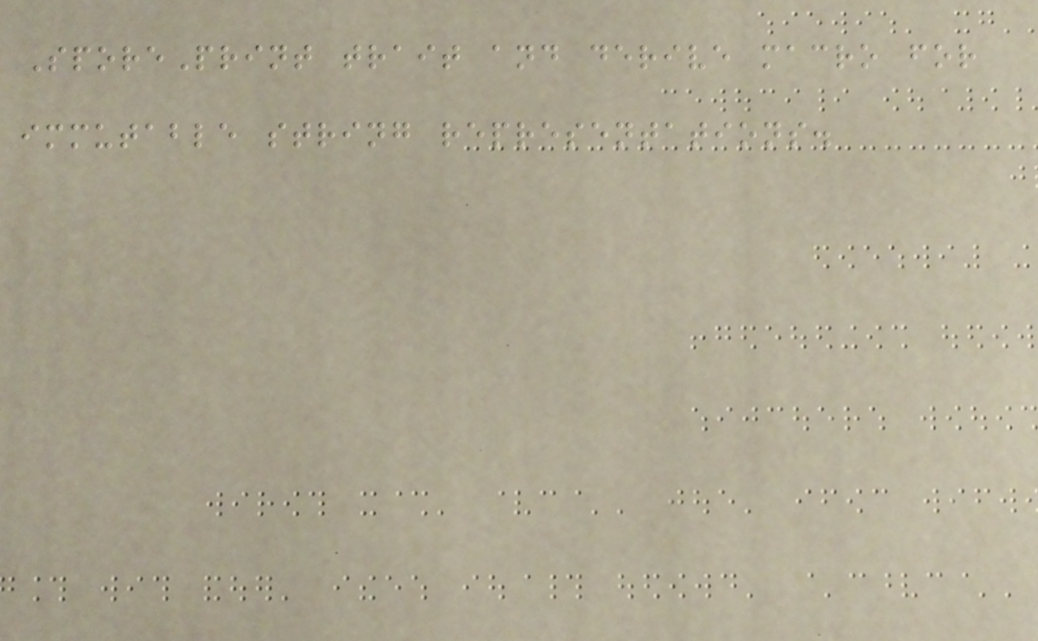SporePrint trait and derive macro for
immutable string representations.
